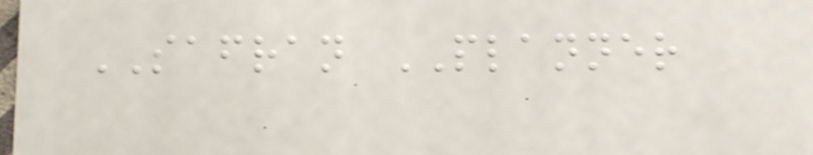SAFRAN PLANNER
